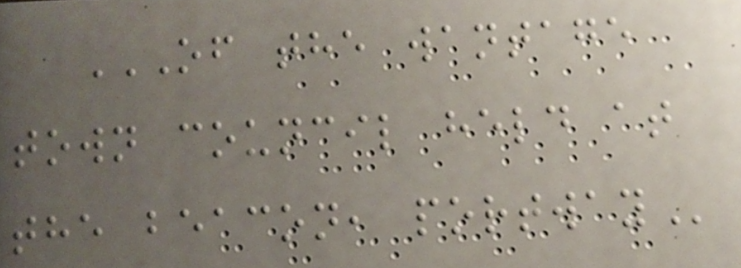OF THE WANTAGE
TOWN COUNCIL HELD AT
THE BEACON, PORTWAY
